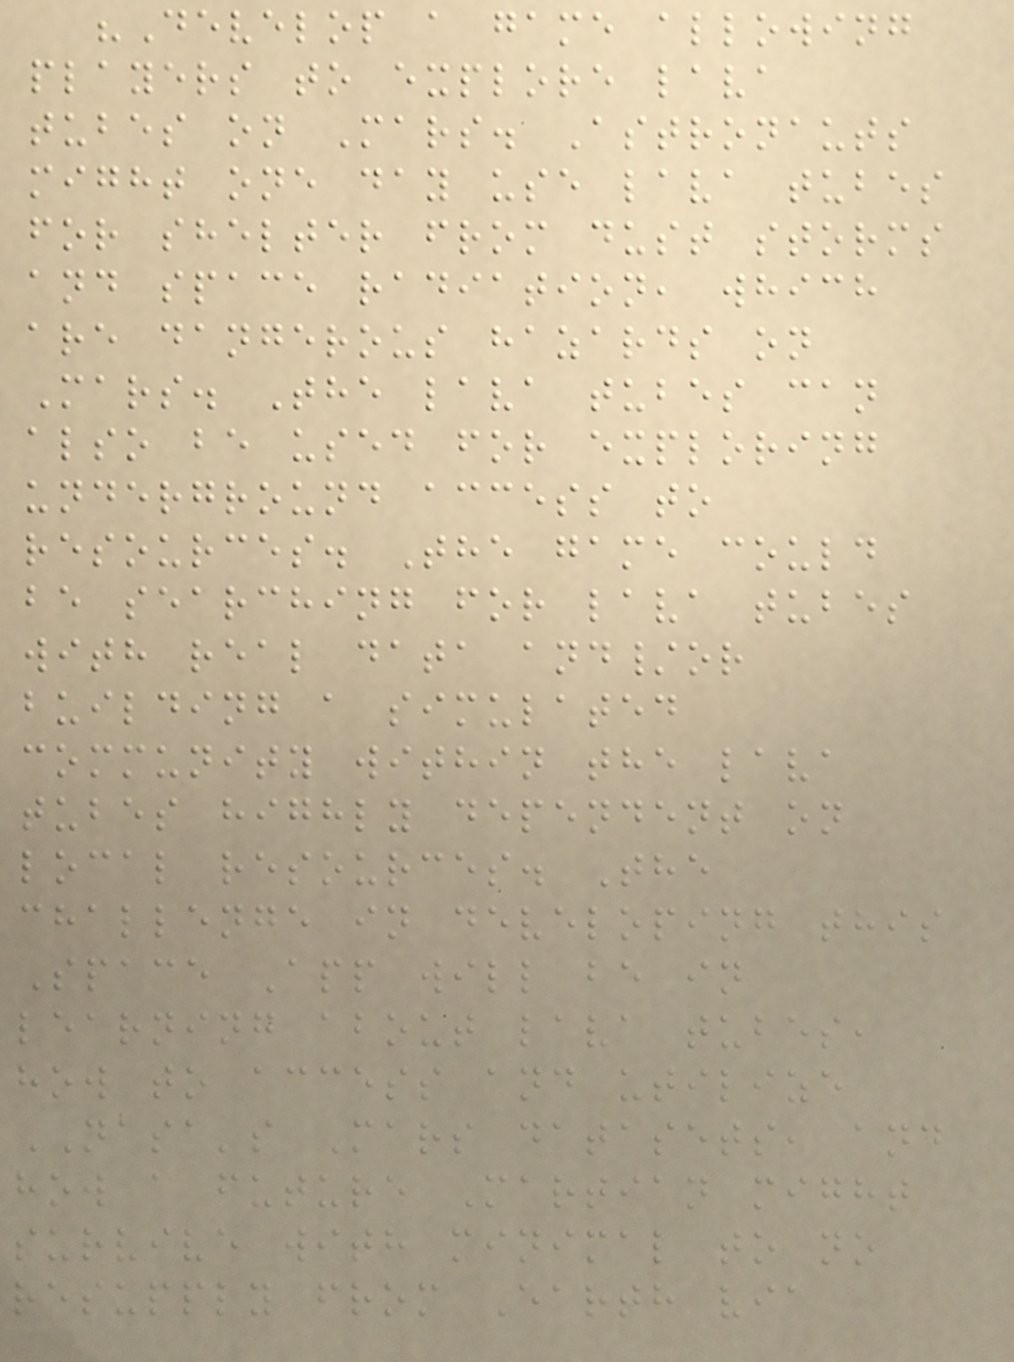"Develop a game allowing
players to explore lava
tubes on Mars. Astronauts
might one day use lava tubes
for shelter from dust storms
and space radiation, which
are dangerous hazards on
Mars. The lava tubes can
also be used for exploring
underground access to
resources. The game could
be searching for lava tubes
with real data and/or
building a simulated
community within the lava
tubes highly dependent on
local resources. The
challenge in developing this
Space App will be in
learning about lava tubes,
how to access and utilize
NASA's Mars datasets, and
how a future Martian might
survive with minimal to no
resupply from Earth via
